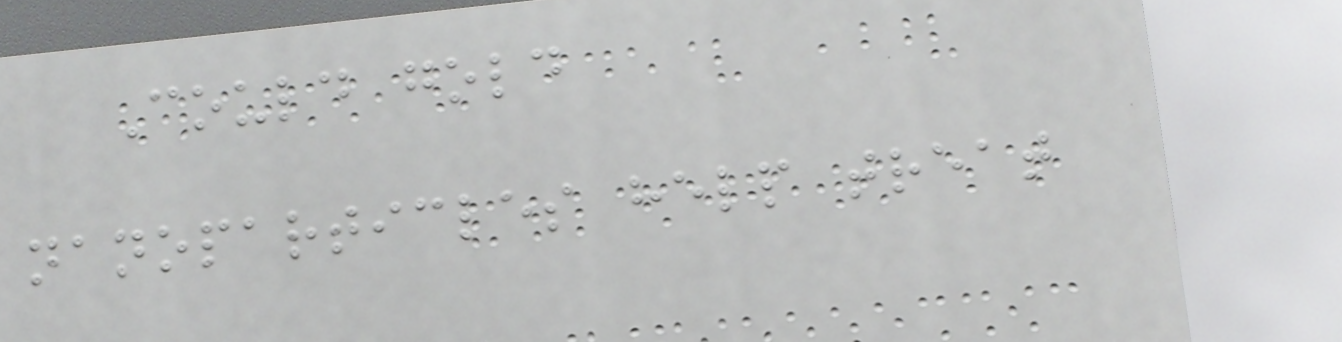Could gold
nanoparticles help treat
